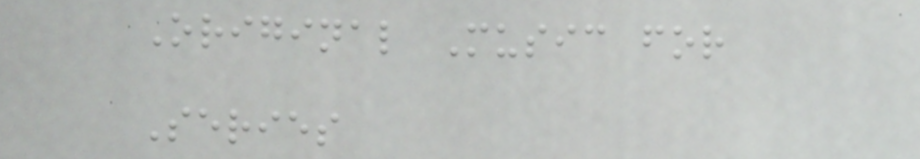Original Music for
Series
